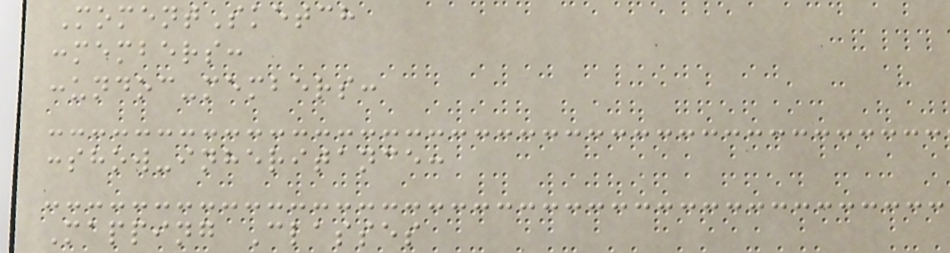MomentSketch
:members:
:undoc-members:
:show-inheritance:
Mapping Classes
